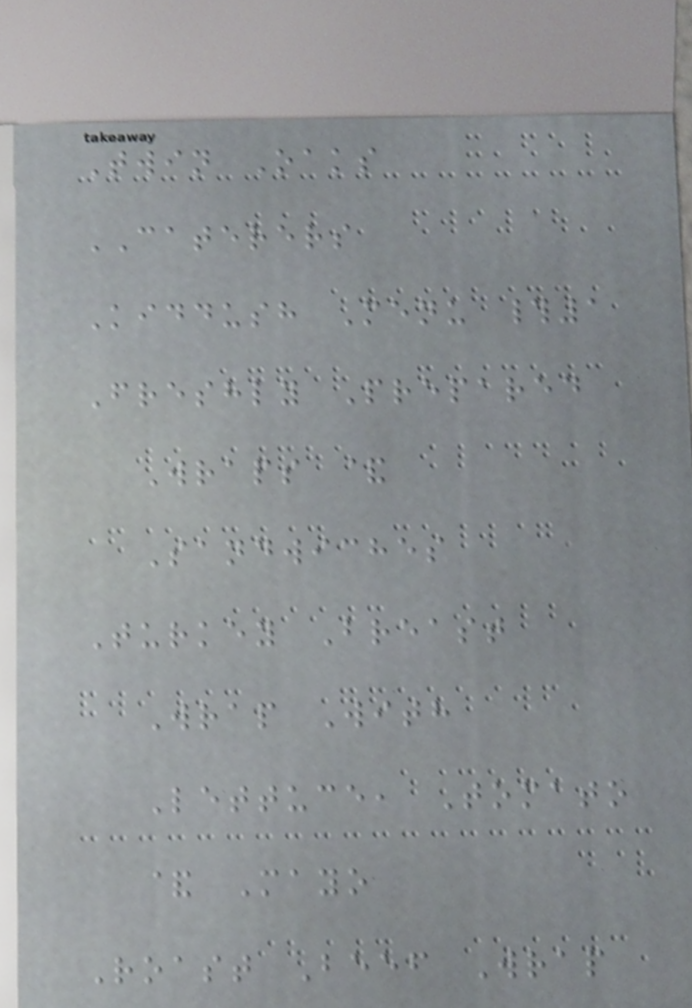Twin Oaks
CATERERS
Kiddush Menu #1
Freshly Prepared
Wraps &
Sandwiches
Turkey Breast
Wrap With
Lettuce, Tomato
& Mayo
Roast Beef Wrap
